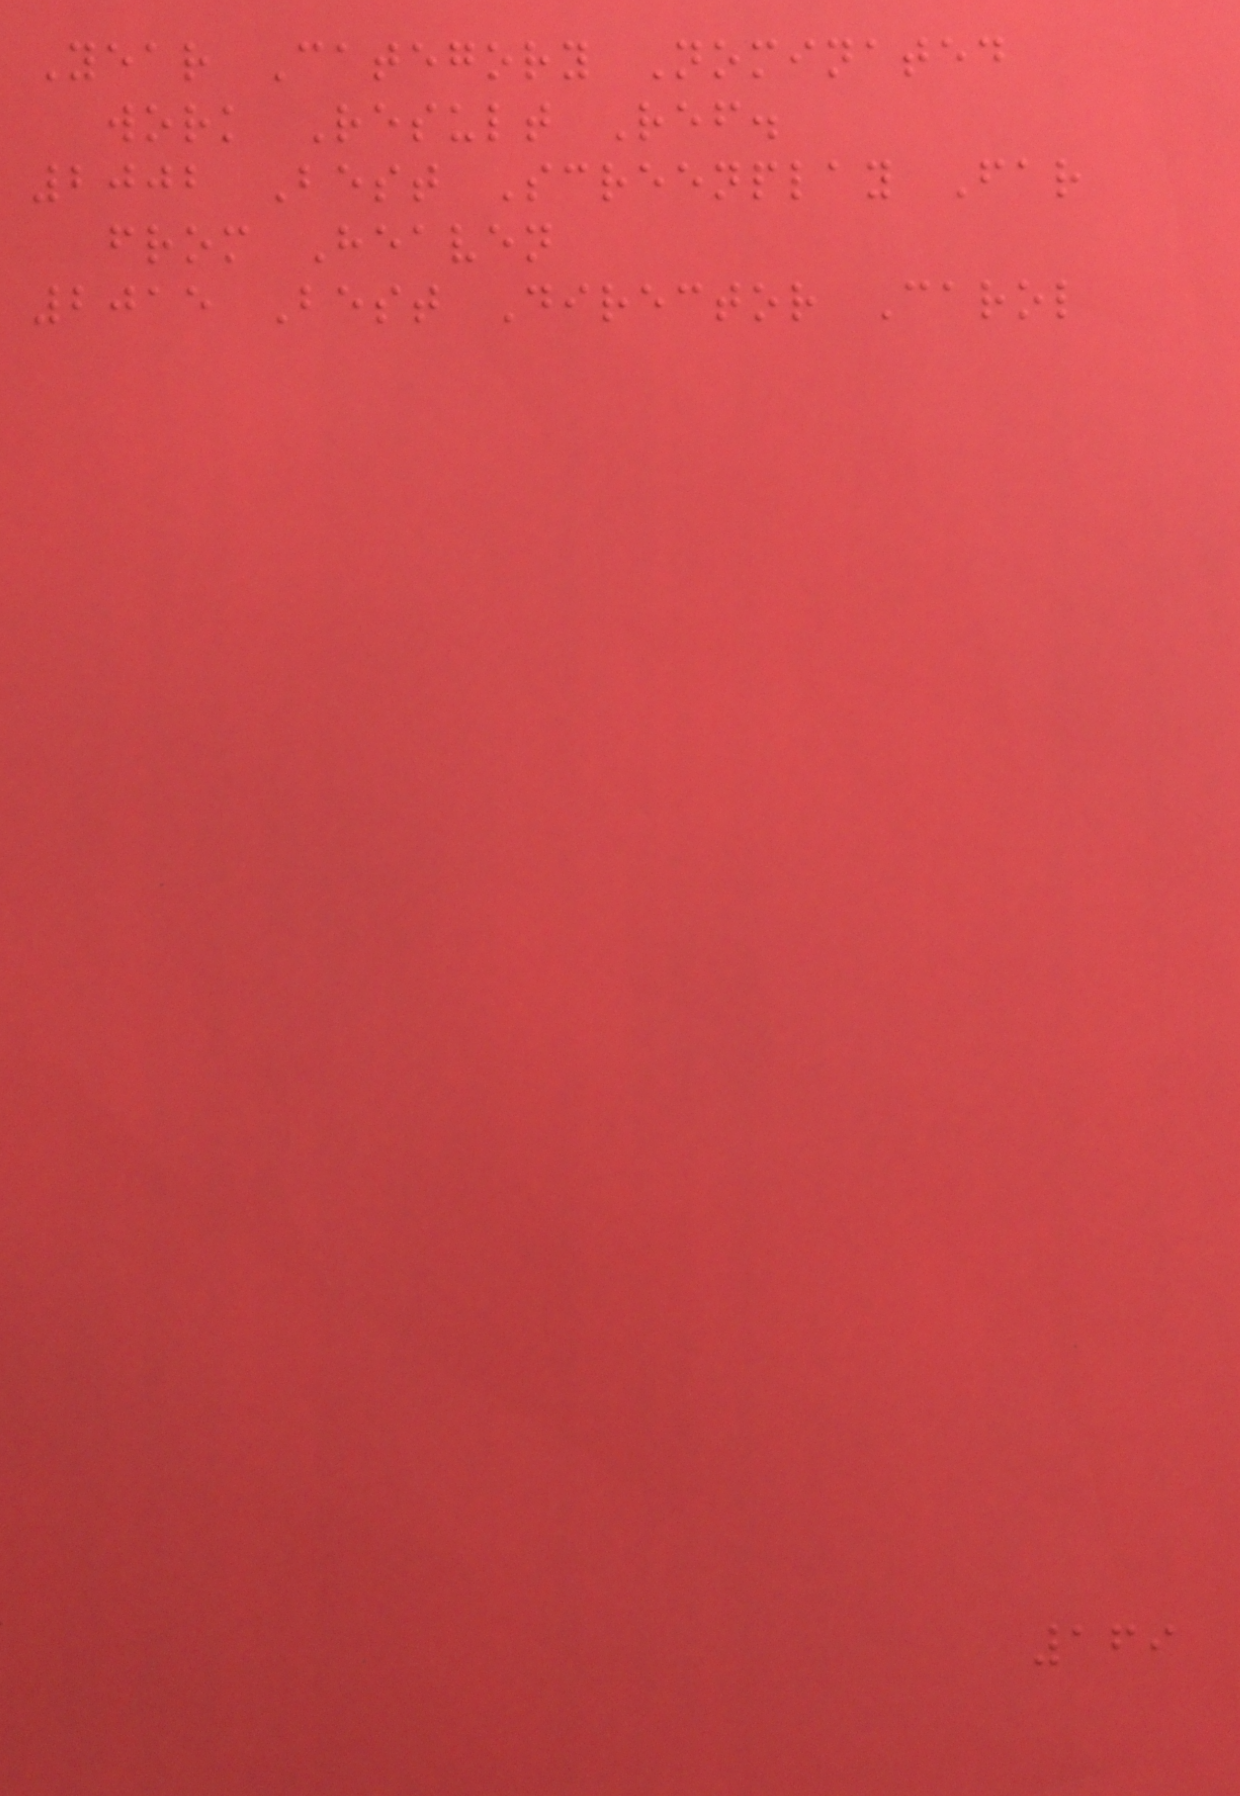Year Category Nominated
work Result Ref.
2002 Best Screenplay Far
from Heaven
2015 Best Director Carol
169
